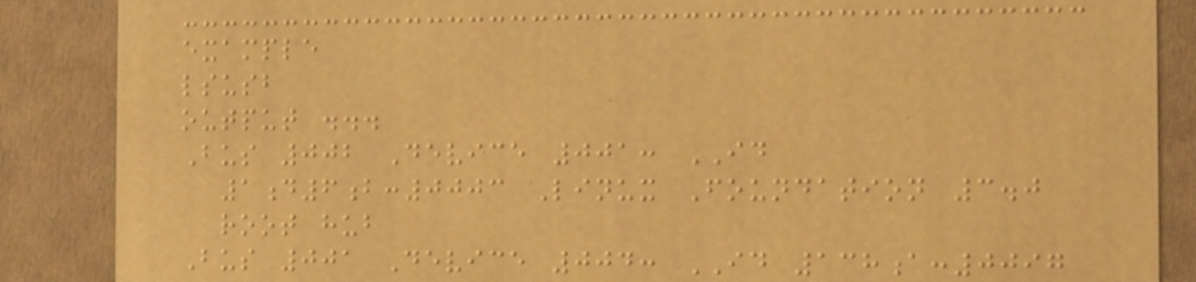example
lsusb
output ...
Bus 002 Device 001: ID
1d6b:0003 Linux Foundation 3.0
root hub
Bus 001 Device 004: ID 138a:0097
